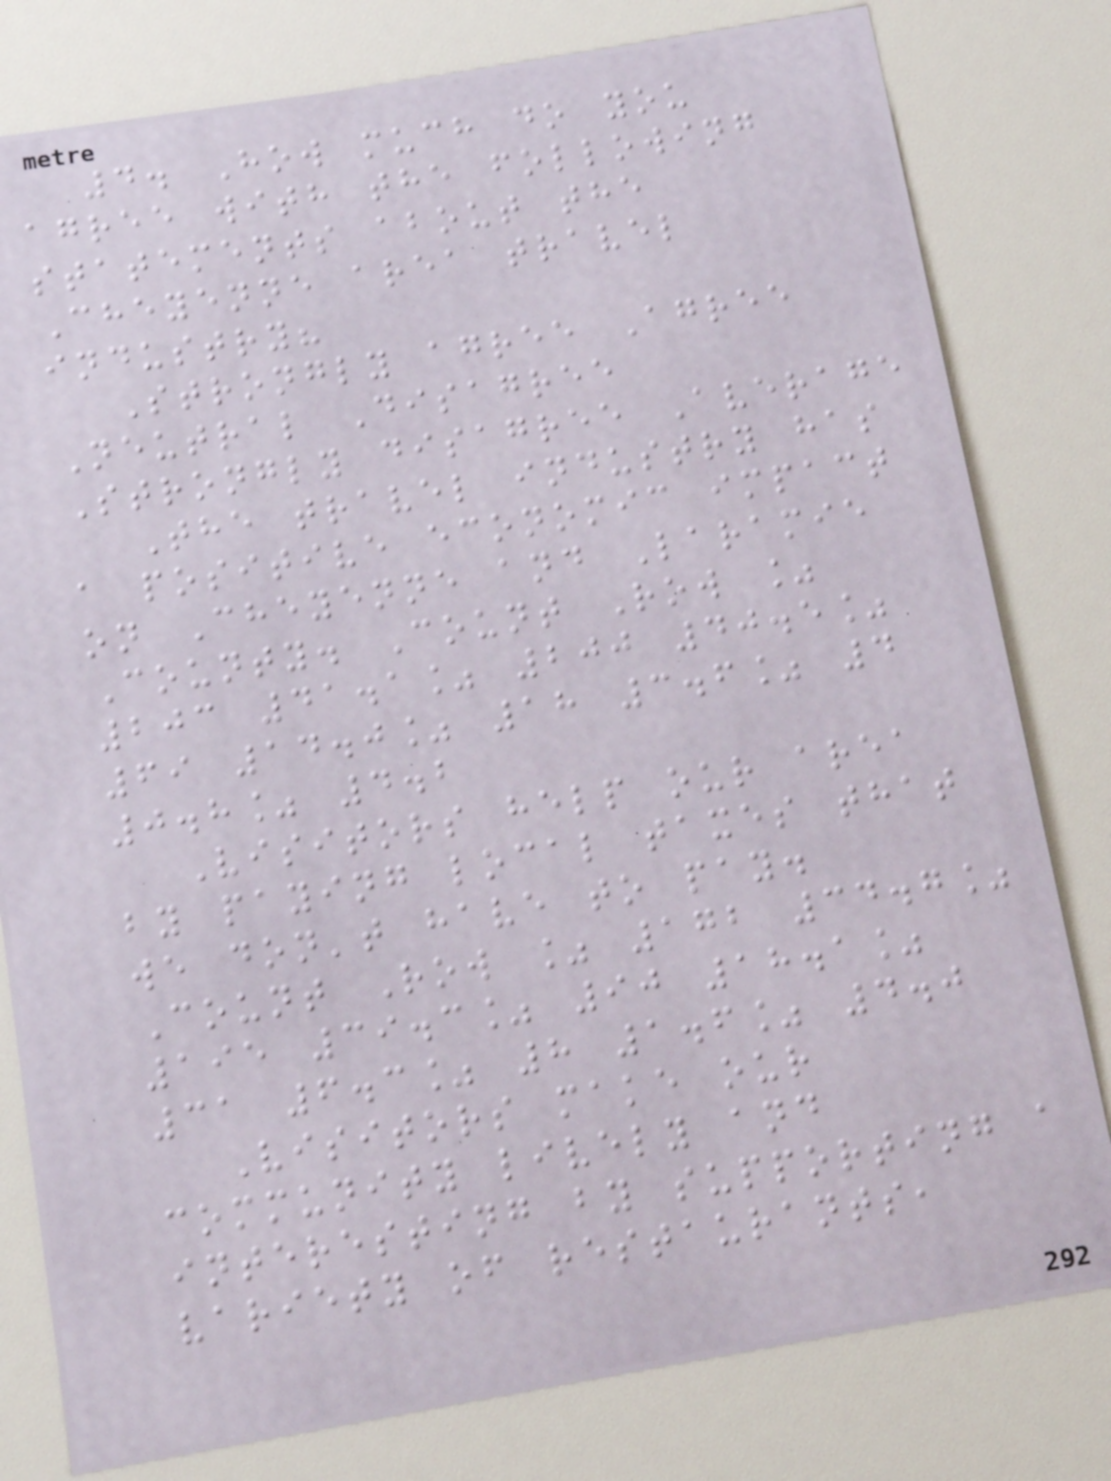4. How much do you
agree with the following
statements about the
Cheyenne area travel
industry?
Strongly agree Agree
Neutral Disagree
Strongly disagree Average
The travel industry has
a positive economic impact
on Cheyenne and Laramie
County. Count Row %
203 41.1% 200 40.5%
69 14.0% 18 3.6% 4
0.8% 4.2
Visitors help our area
by paying local taxes that
we don't have to pay.
Count Row % 172 34.7%
195 39.3% 90 18.1%
31 6.3% 8 1.6% 4.0
Visitors make our
community lively and
interesting by supporting a
variety of restaurants,
